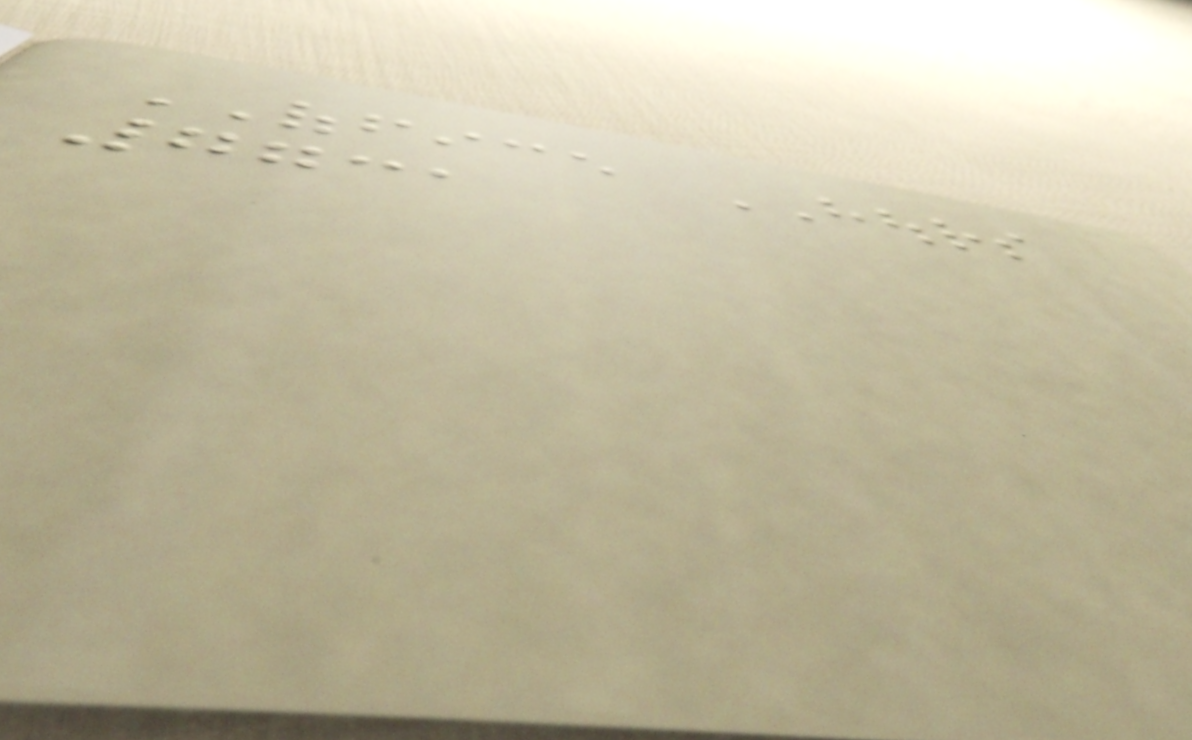OFFICE HOURS
7731
